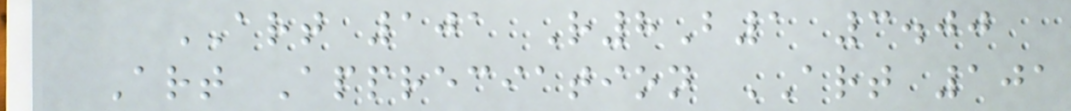ART 101 R8B1 3.00
Art Appreciation ART 101
